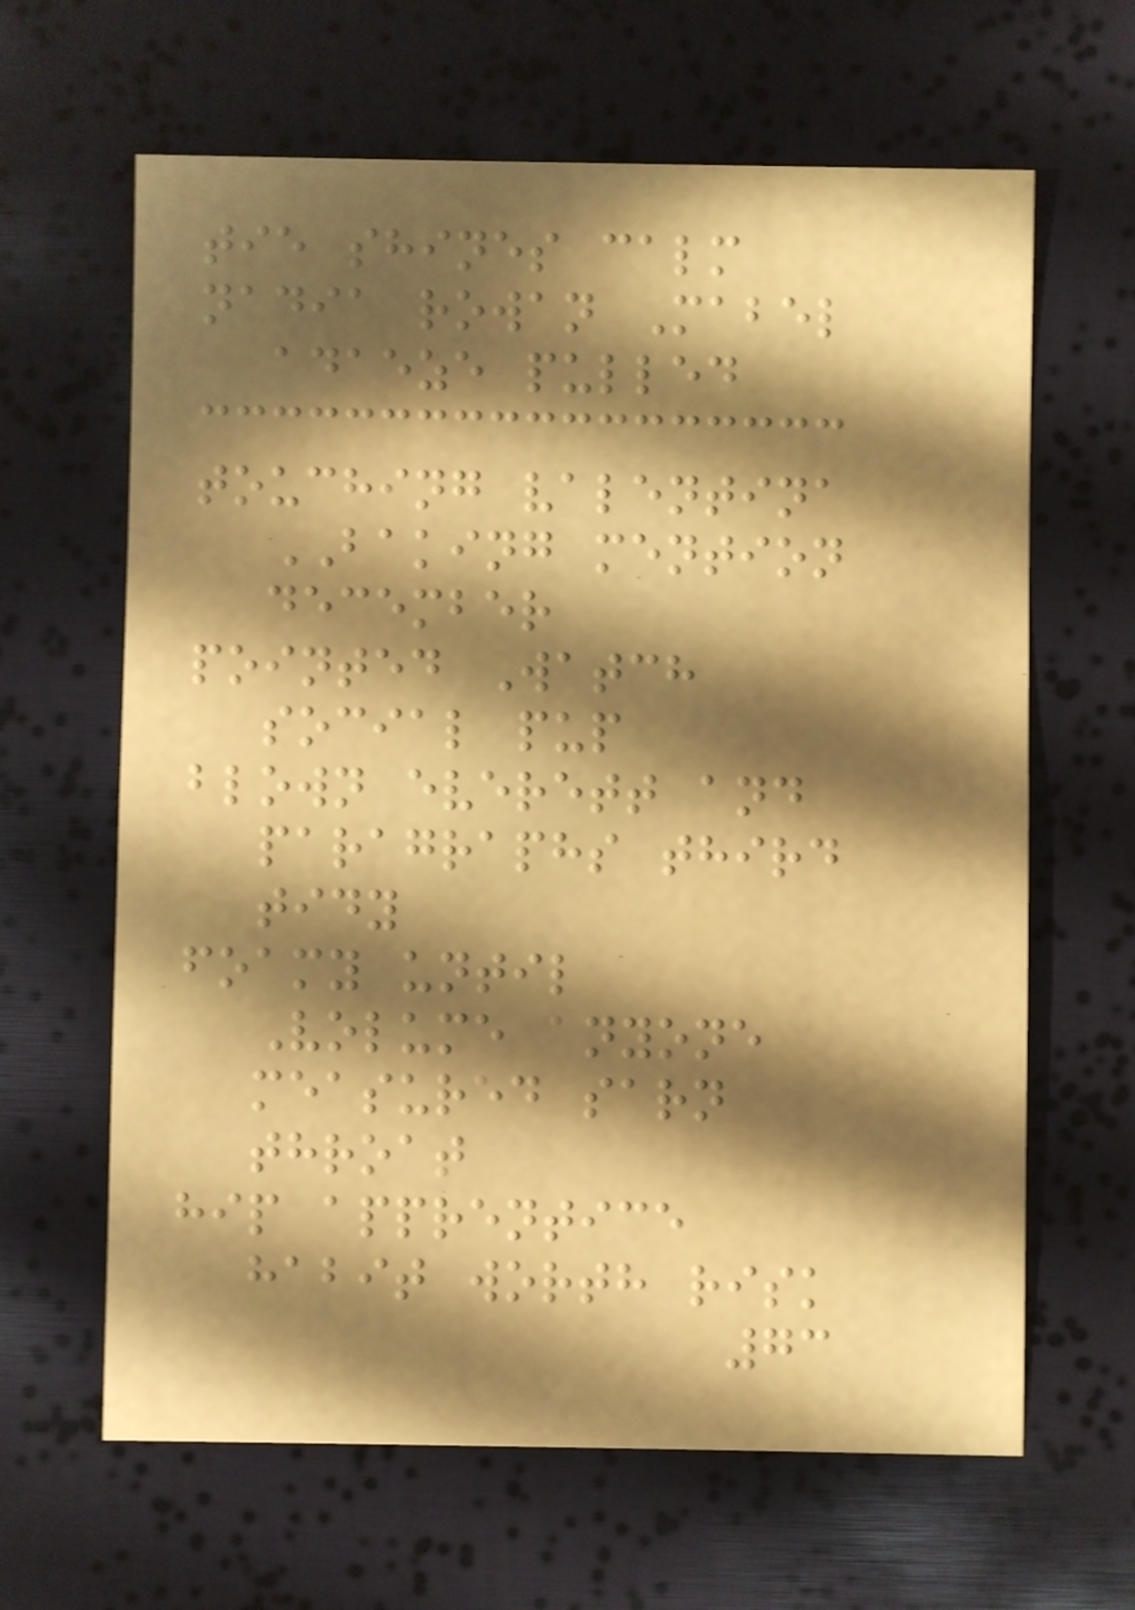tie shines calm
nadia rowan Mabel
adaeze pulled
touching valentina
BAKING mention
december
pointed Watch
social pup
blown everett and
paragraphs third
tidy
foamy until
Volume anyone
measured sarn
throat
hip apprentice
habit worth risk
73
